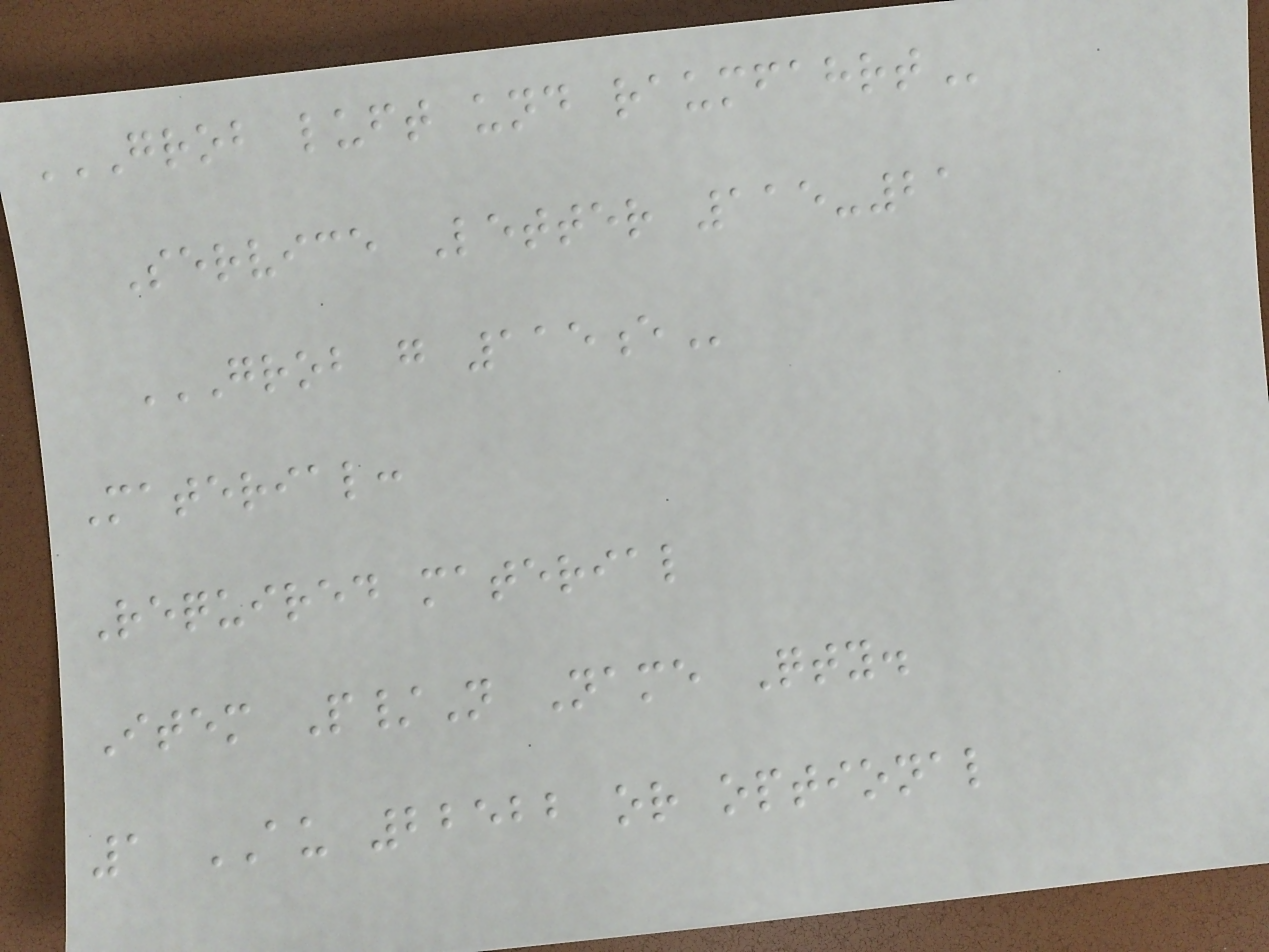GROB LUFT UND RAUMFAHRT
Service Letter 115-21
GROB G 115E
Material:
Required material
Item P/N Name Qty.
1 AU 22522 or optional
